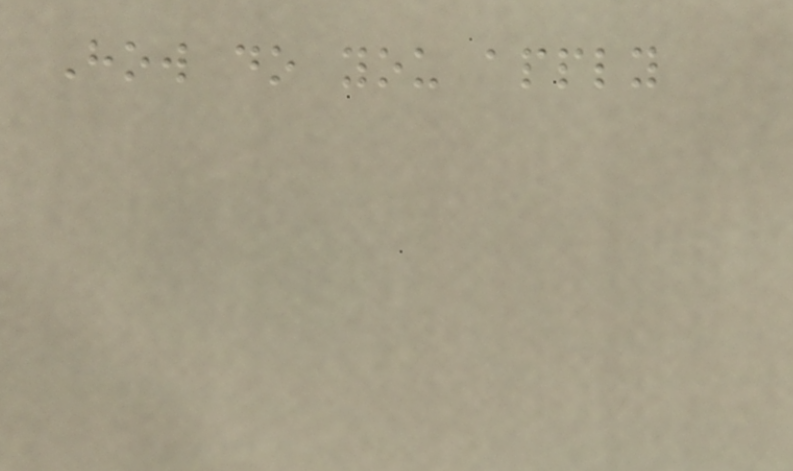How do you apply
